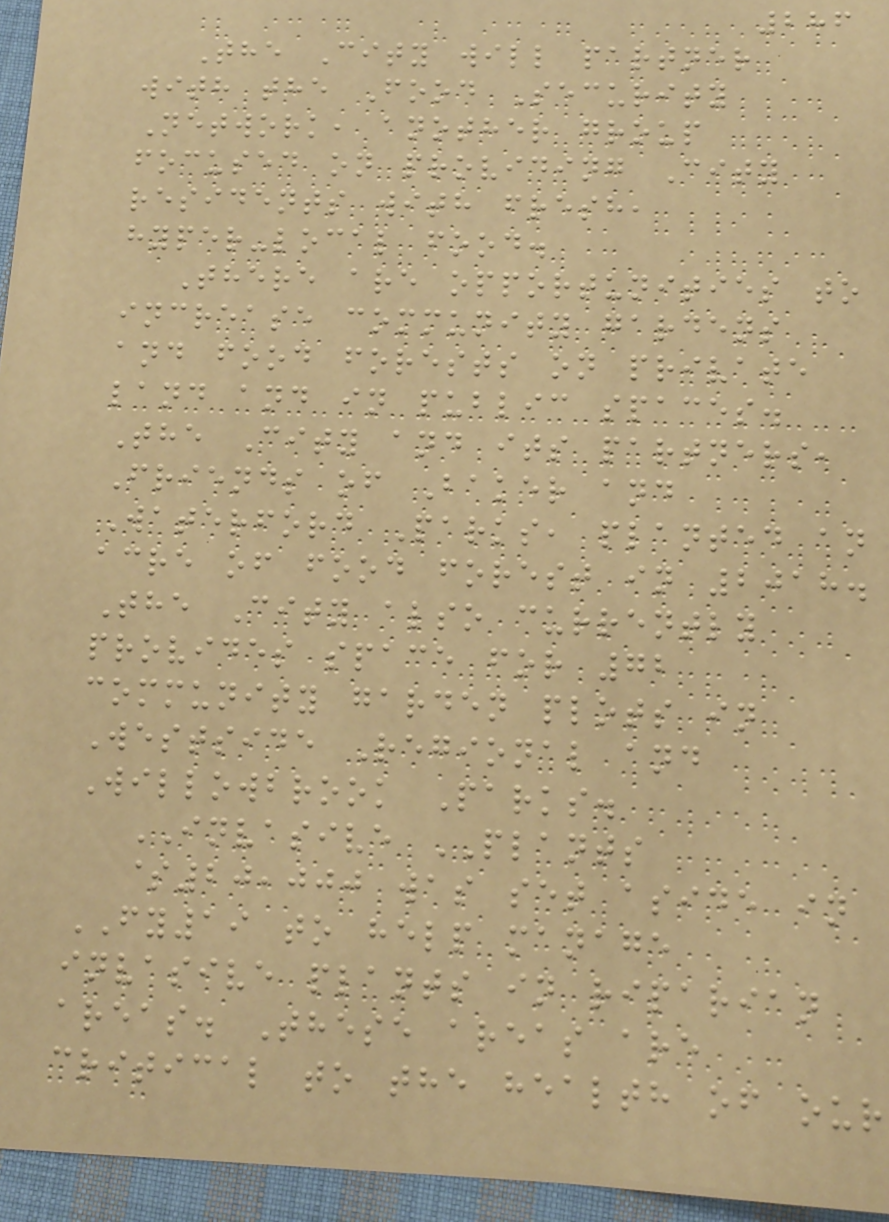286
The City will partner
with the Food Security
Network, another group
focused on providing City
residents with fresh,
hyper-local food.
There are opportunities to
increase community gardens
and food forests on private
land and in public spaces.
The City and its partners,
Friends of Baker and
Waterford Parks, planted an
acre of food forest in 2018.
The City also currently
provides space for 72
community garden plots in
Westside Regional and
Willowbrook Parks.
INVASIVE PLANTS
$20,000 was set aside in
FY19 to help manage
invasive plants in riparian
areas. These areas are
critical to the health of our
